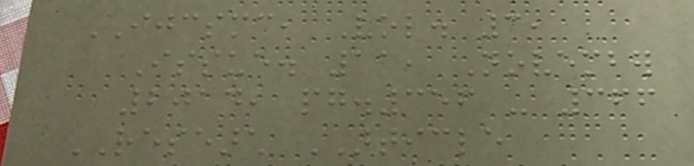IJCSMC, Vol. 3,
Issue. 11, November
2014, pg.356 - 366
RESEARCH ARTICLE
